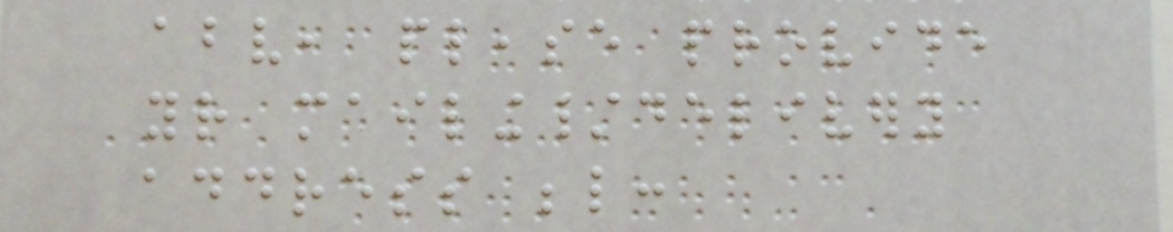above, please provide
your mailing/delivery
address below:
